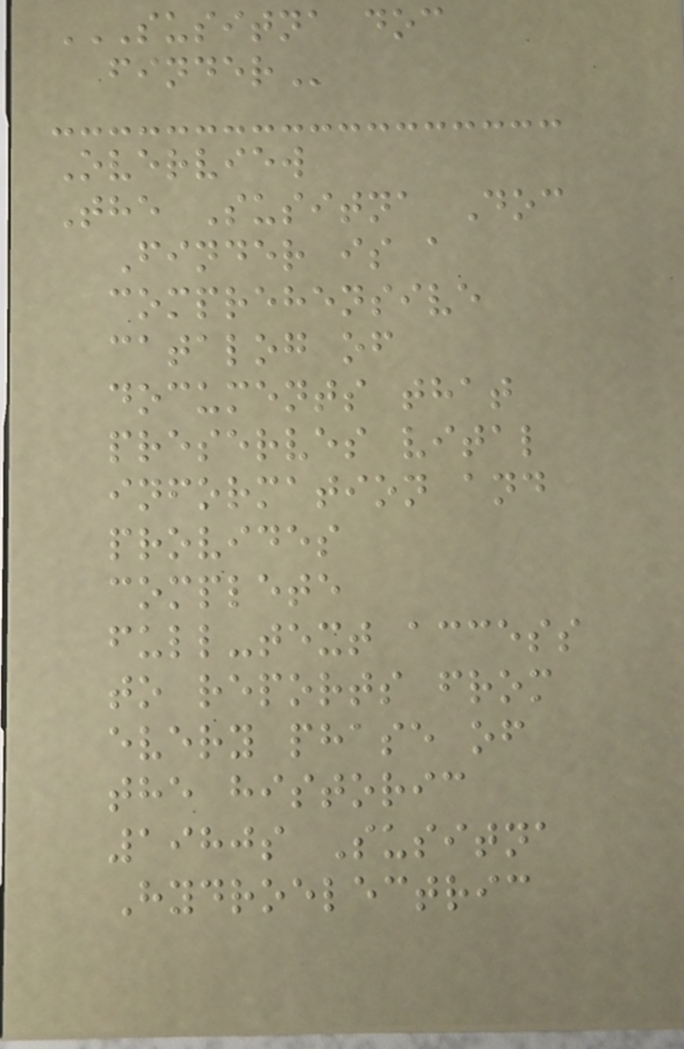SUSITNA DOC
FINDER
Overview
The Susitna Doc
Finder is a
comprehensive
catalog of
documents that
preserves vital
information and
provides
complete
full-text access
to reports from
every phase of
the historic
1980s Susitna
Hydroelectric
